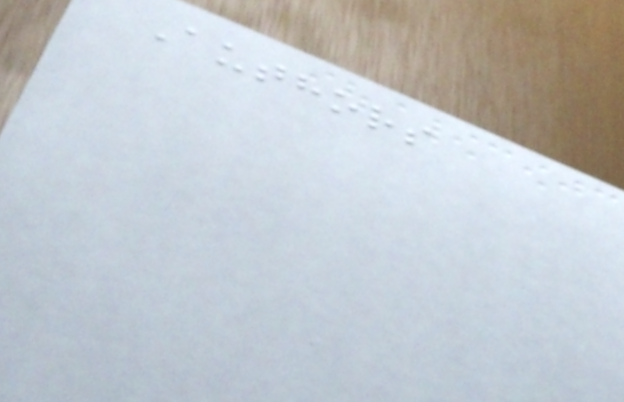Authors
